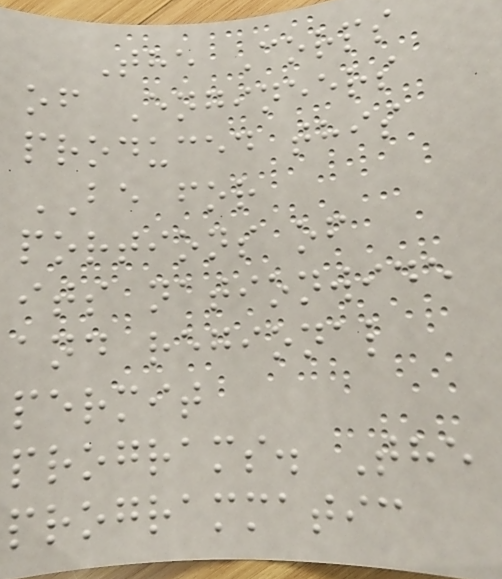The Corps
of Engineers
produced this
BE for
portions of
its nationwide
and regional
permit
programs. The
programmatic
